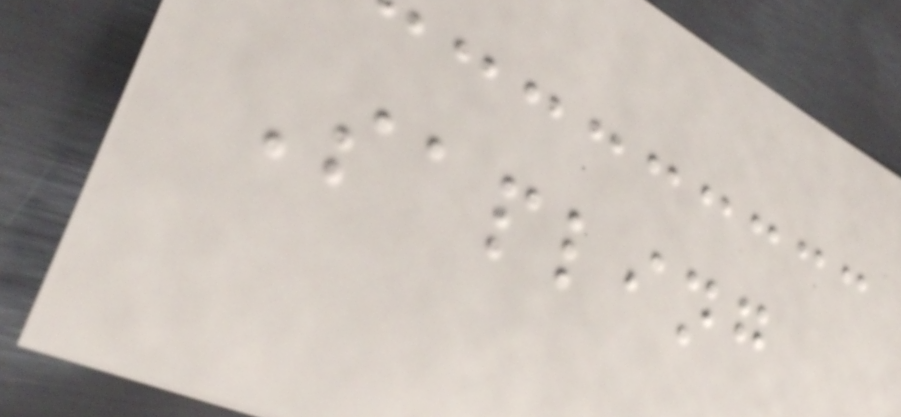Sapling
